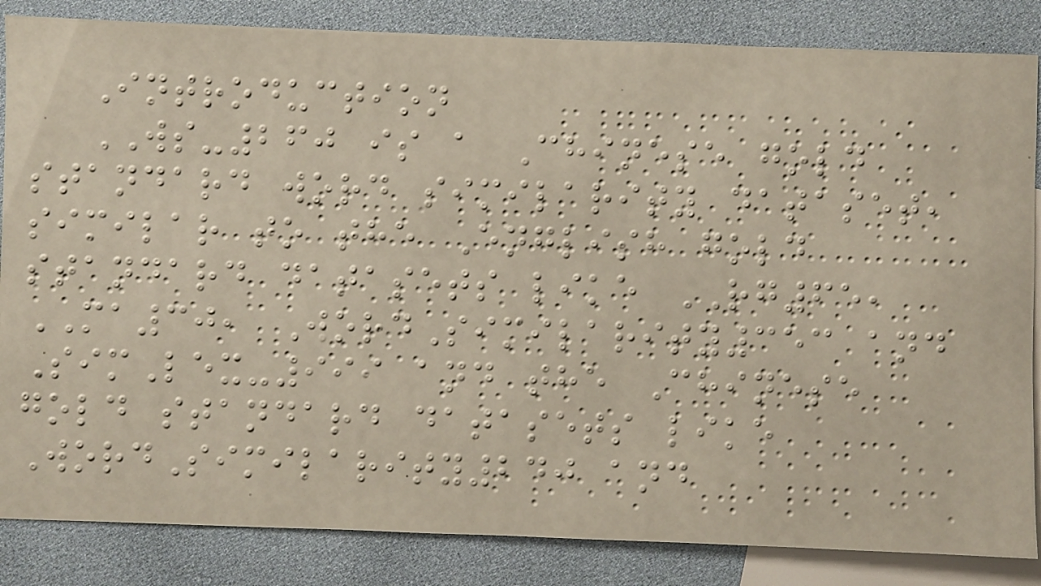Introduction
WS-260 is a Chinese gold
standard word similarity dataset,
similar to the English gold
standard datasets like RG65,
MA30, WordSimilarity353 and
SimLex-999 and the Chinese
gold standard datasets like
WordSimilarity240 and
